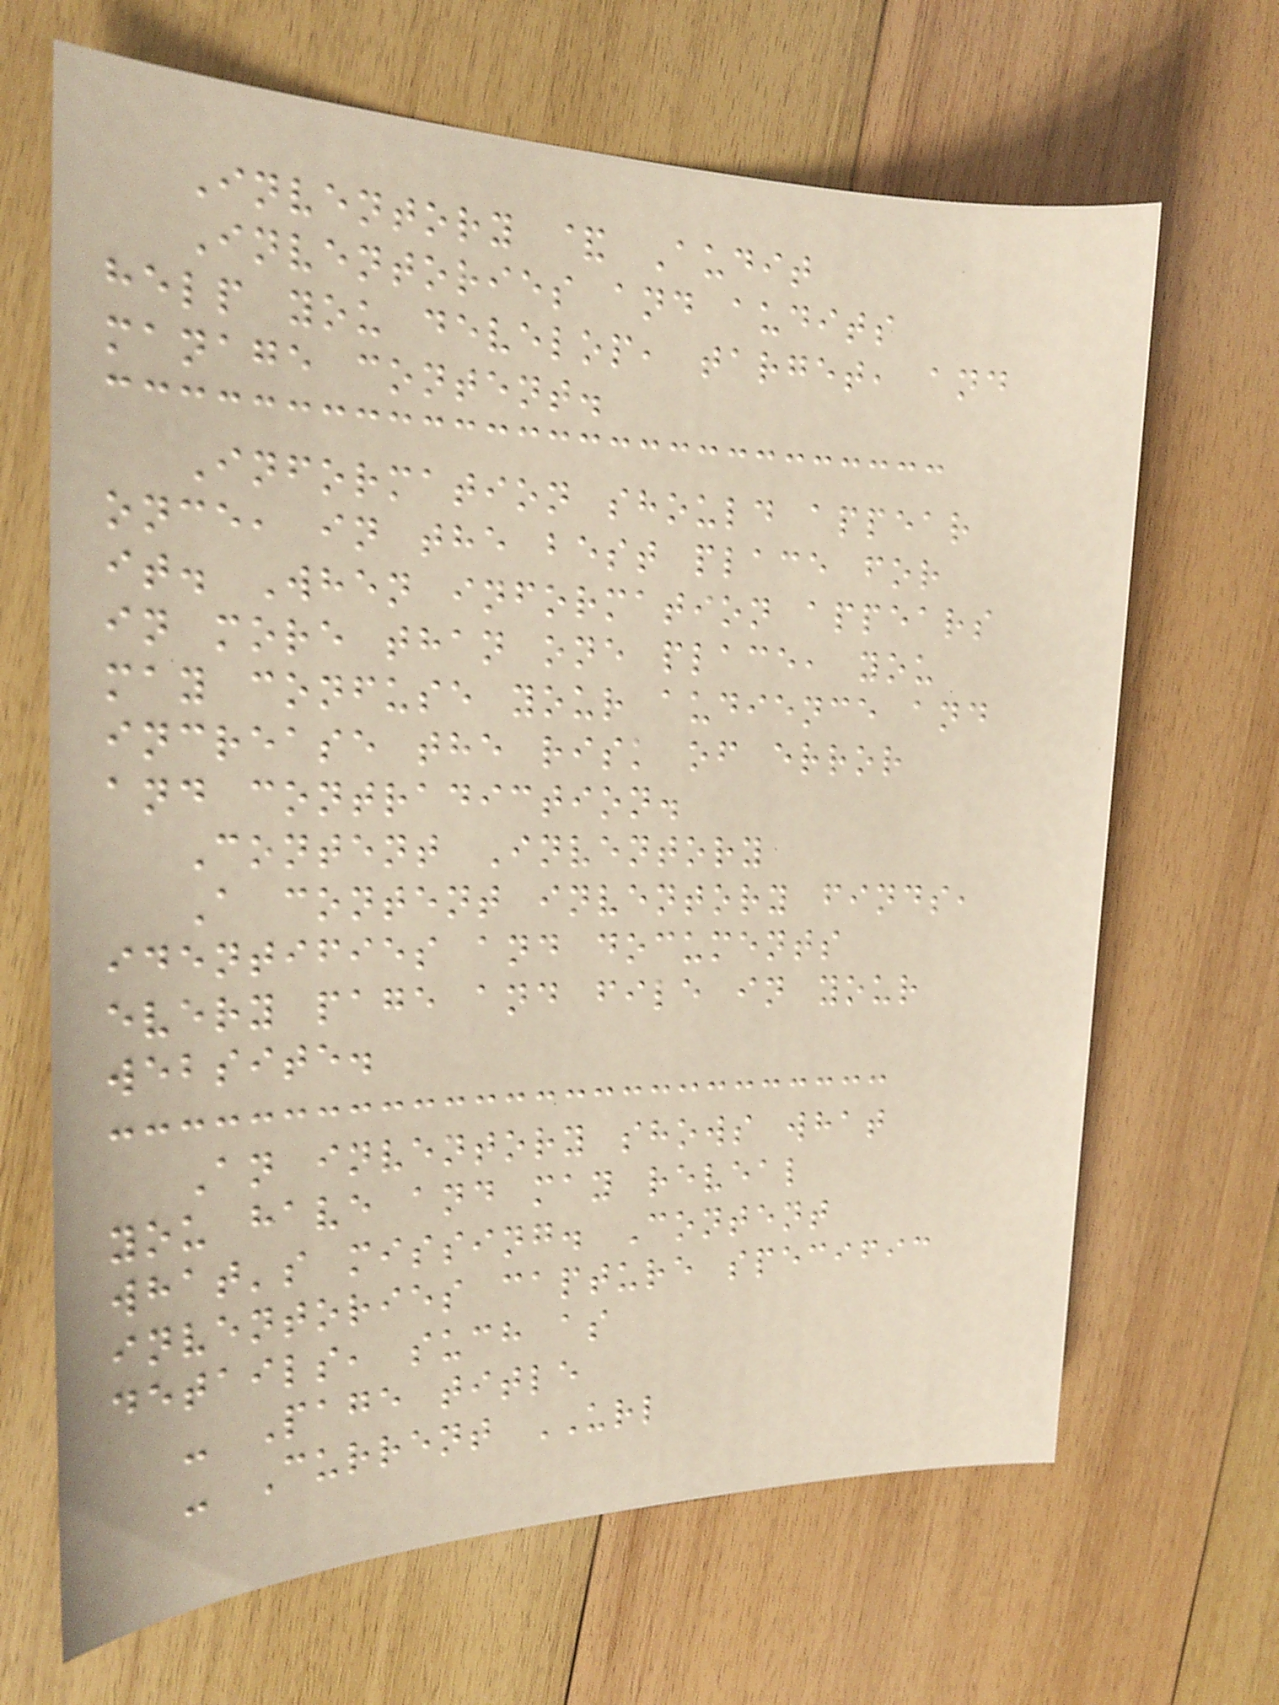Inventory & Audit
Inventories and audits
help you develop, target, and
manage content.
Information should appear
once, in the best place for
it. When information appears
in more than one place, you
may confuse your audience and
increase the risk of error
and contradiction.
Content Inventory
A content inventory finds,
identifies and documents
every page and file in your
website.
An inventory shows what
you have and may reveal
what's missing. Content
inventories capture specific
details, such as
- Page title
- Current URL
